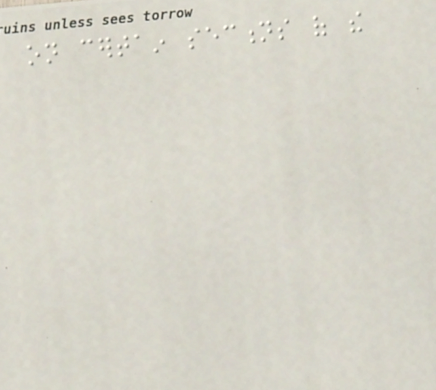on certain sections of the
